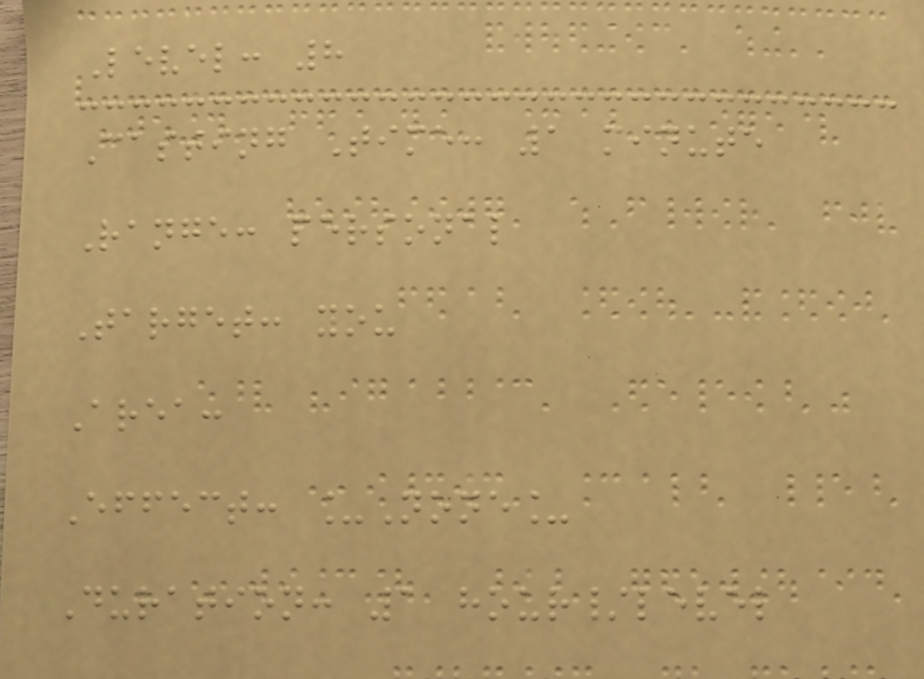Level: 8
Casting Time: 1 minute
Range: personal
Target: you
Area:
Effect: _None_
Duration: 1 hour/level
